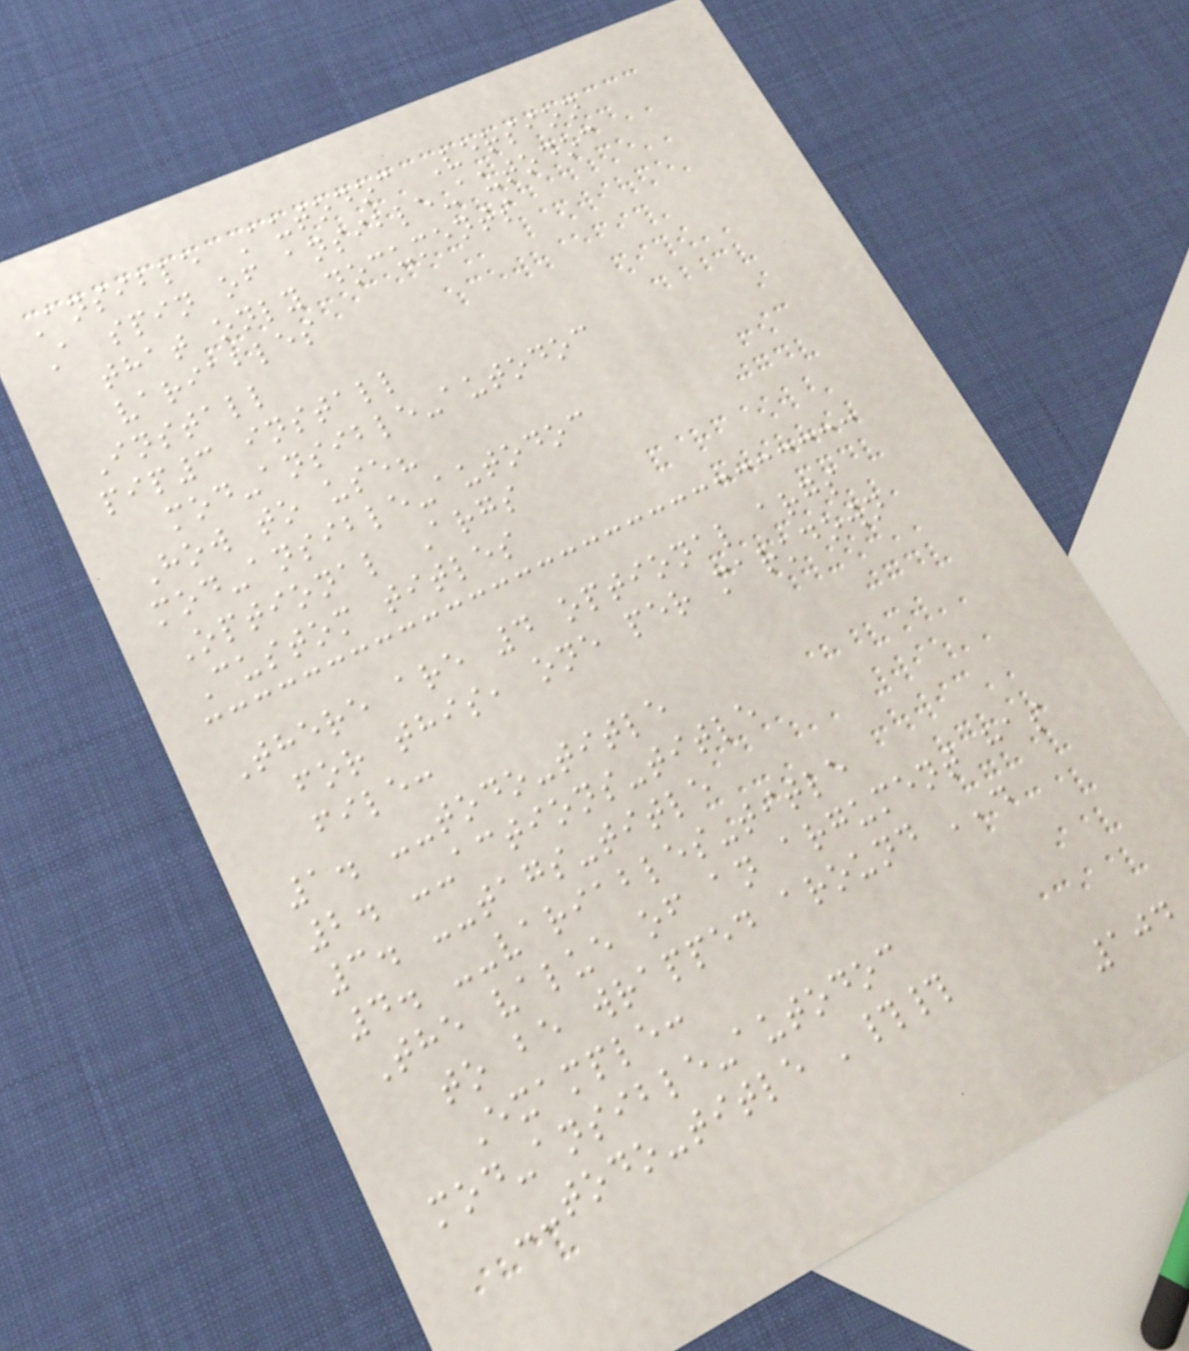Ansible Autodoc Version
A spin of ansible-autodoc
that only documents
variables
Install
pip3 install
mod-ansible-autodoc
How to use?
mod-ansible-autodoc
Optional Args
Custom titles
There are 4 optional args
for this, one per markdown
file:
1. --todo-title
2. --actions-title
3. --tags-title
4. --variables-title
The value of an argument has
to be wrapped around ''.
Example:
mod-ansible-autodoc
--todo-title '##
104
